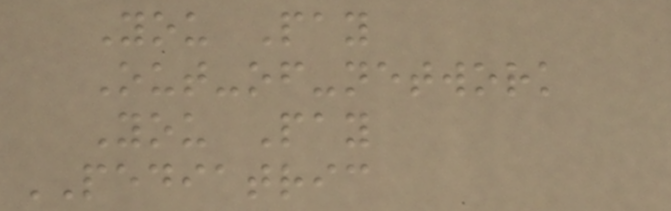You Pay
Out-of-network
You Pay
PEDIATRIC
